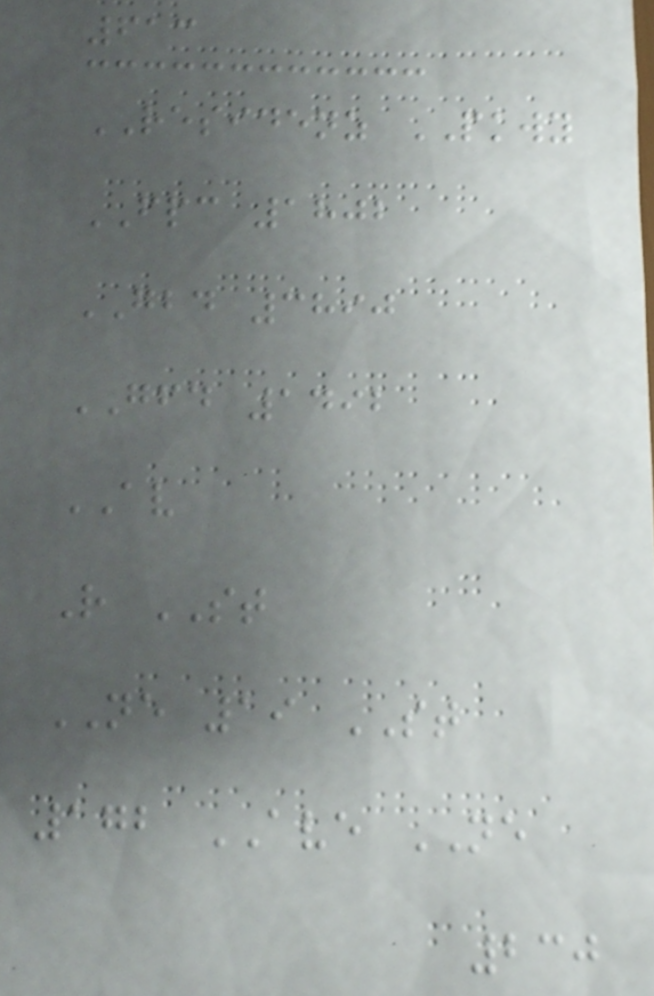613
RESIDENZ PKWY
FPC 1802
GBD 3890
GFD 1492
AV
R ST
NE 19 ST
172 AVE NE
230
